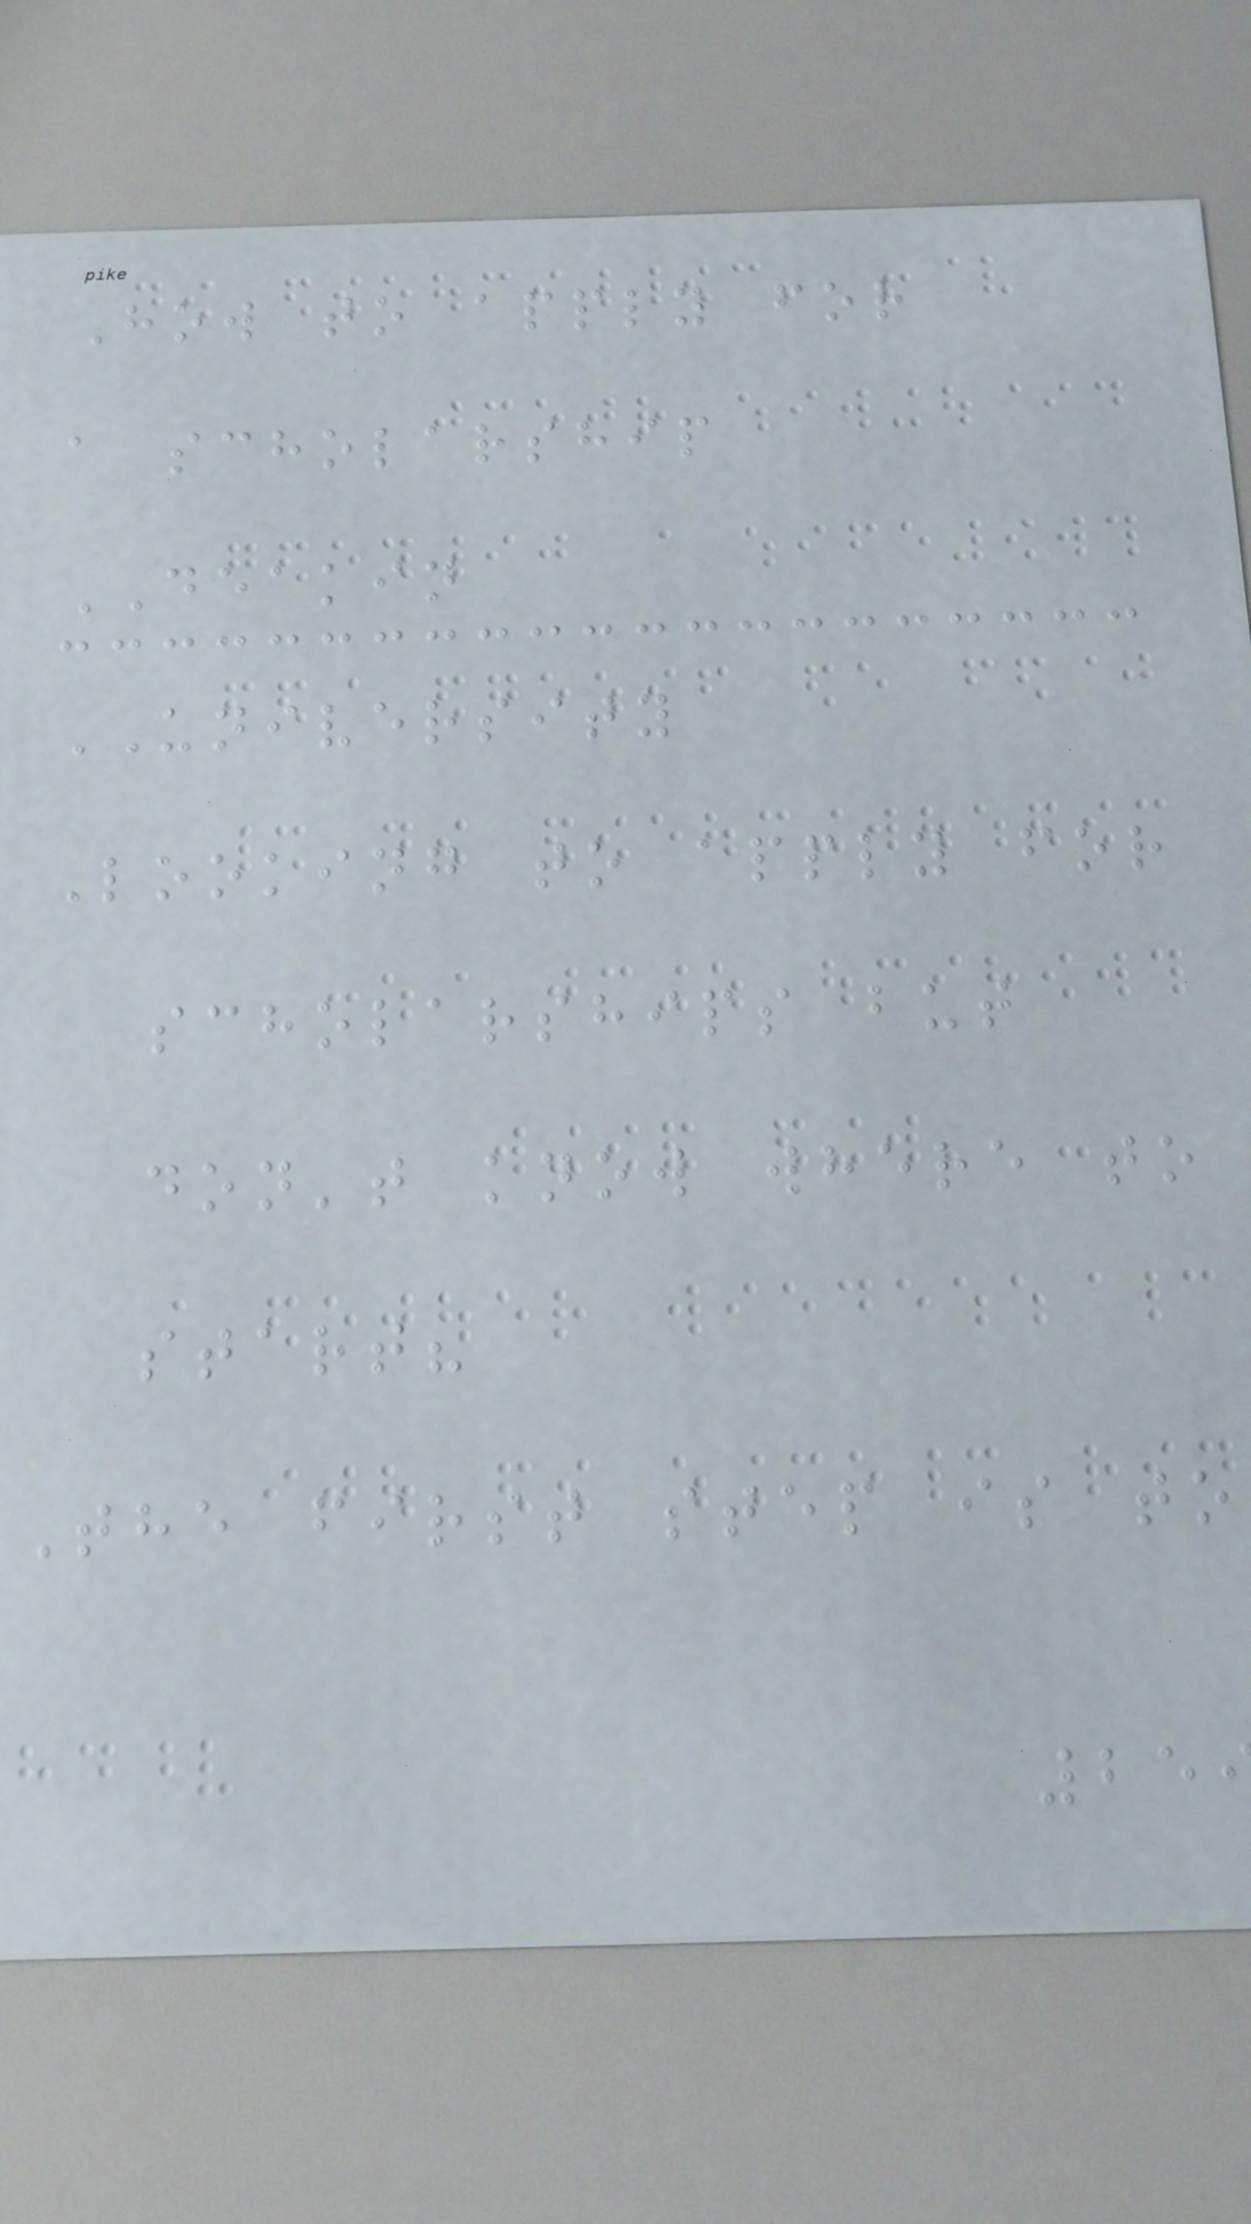How to apply for
a scholarship
DEAKIN
UNIVERSITY
Looking to apply for
scholarships but
don't know where to
start?
The first step is to
